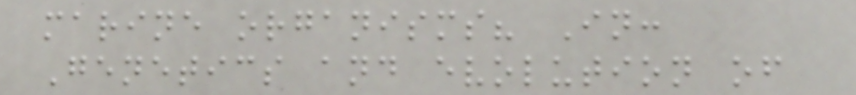marine organisms? In:
Genetics and evolution of
